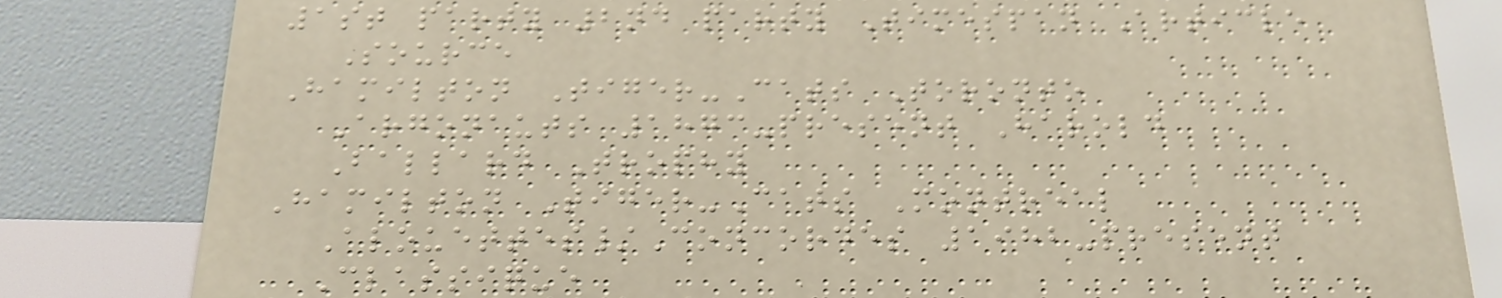1st party 2nd party Timespan Article
Source
Hamilton Tiger-Cats Toronto
Argonauts 1873-present Harold
Ballard Trophy
Hamilton Tiger-Cats Montreal
Alouettes/Concordes 1982-present
Classique
